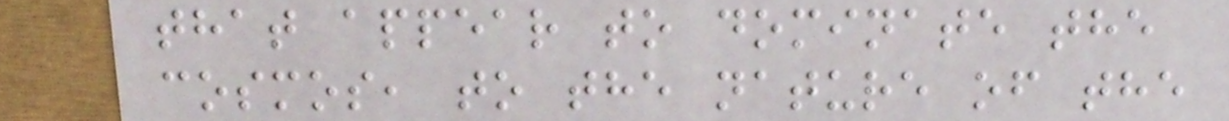that appear to dominate the
cosmos, to the nature of the
